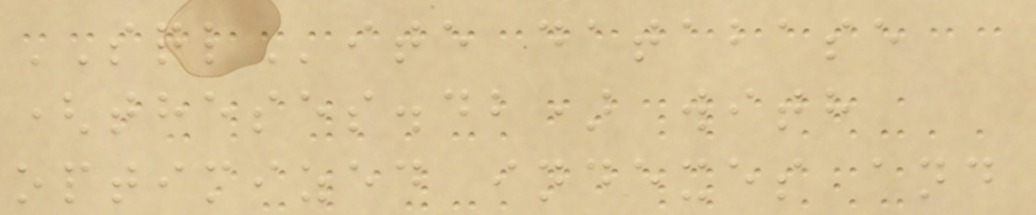SQLite database
(theses.db) with
optimized indexes and
